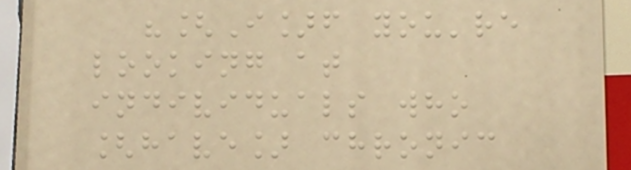"[I]f you're
looking at
individuals who
[have] chronic
